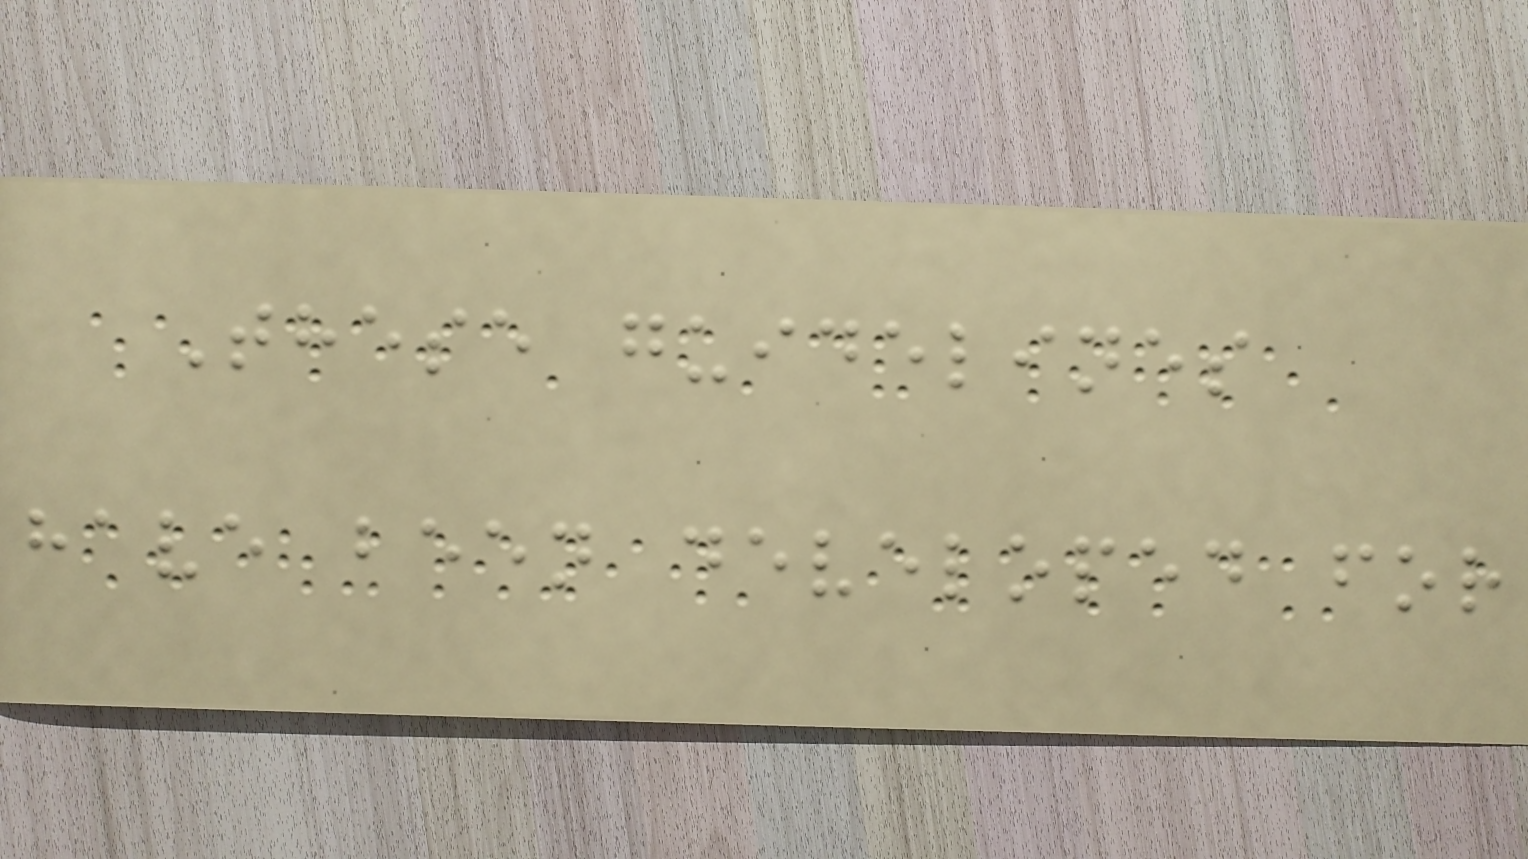These guidelines
have been developed for
